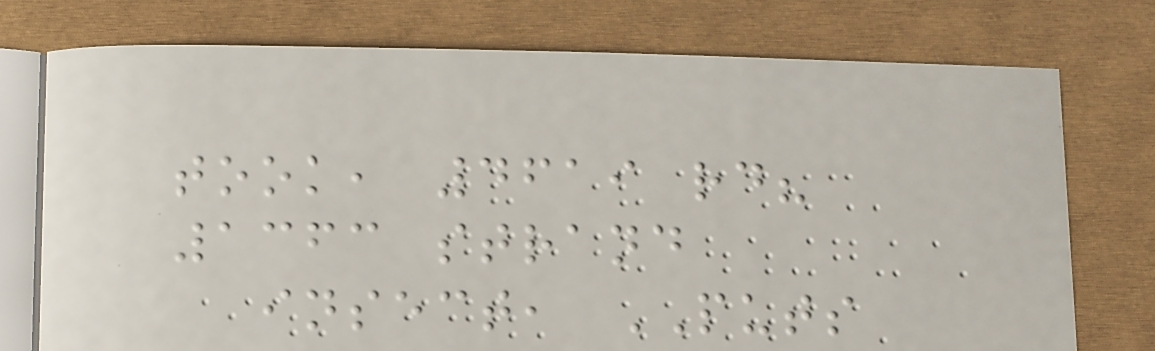took, 4619 rd?
1363 strand
insect, PUTS
